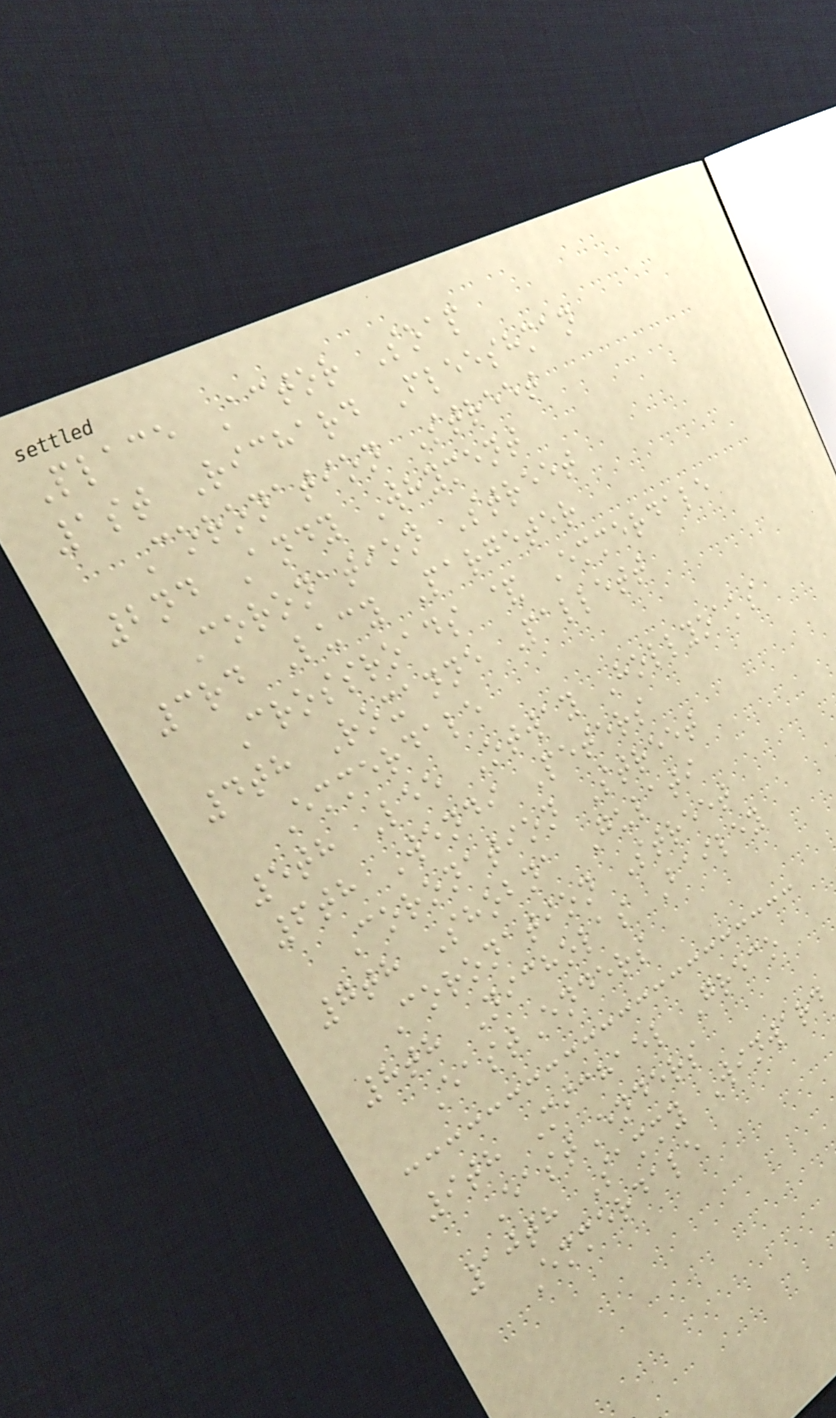Place Actor Soap
1st Richard Fleeshman
Coronation Street
2nd Andy Whyment
Coronation Street
3rd Lucy Pargeter
Crossroads & Emmerdale
4th Roxanne Pallett
Emmerdale
5th Lee Otway Hollyoaks
6th Wendi Peters
Coronation Street
7th Shobna Gulati
Coronation Street
8th Nicholas Bailey
EastEnders
9th Michael Greco
EastEnders
10th Sammy Winward
Emmerdale
